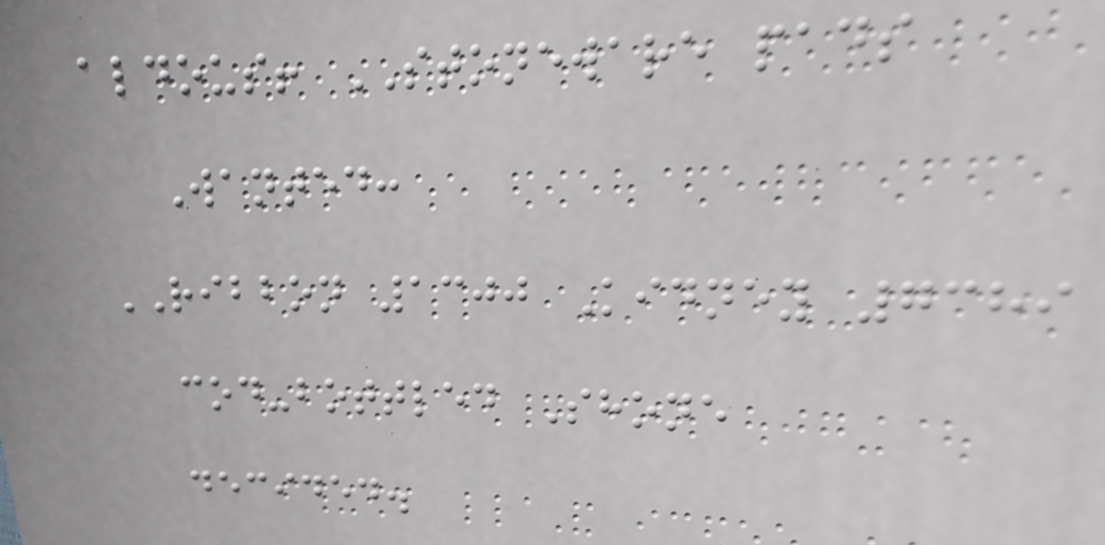aldous! STONEWARE pads
Wanted:
RIBBON 1300 Kidney 7389
cod-bottled Shone
decided.
